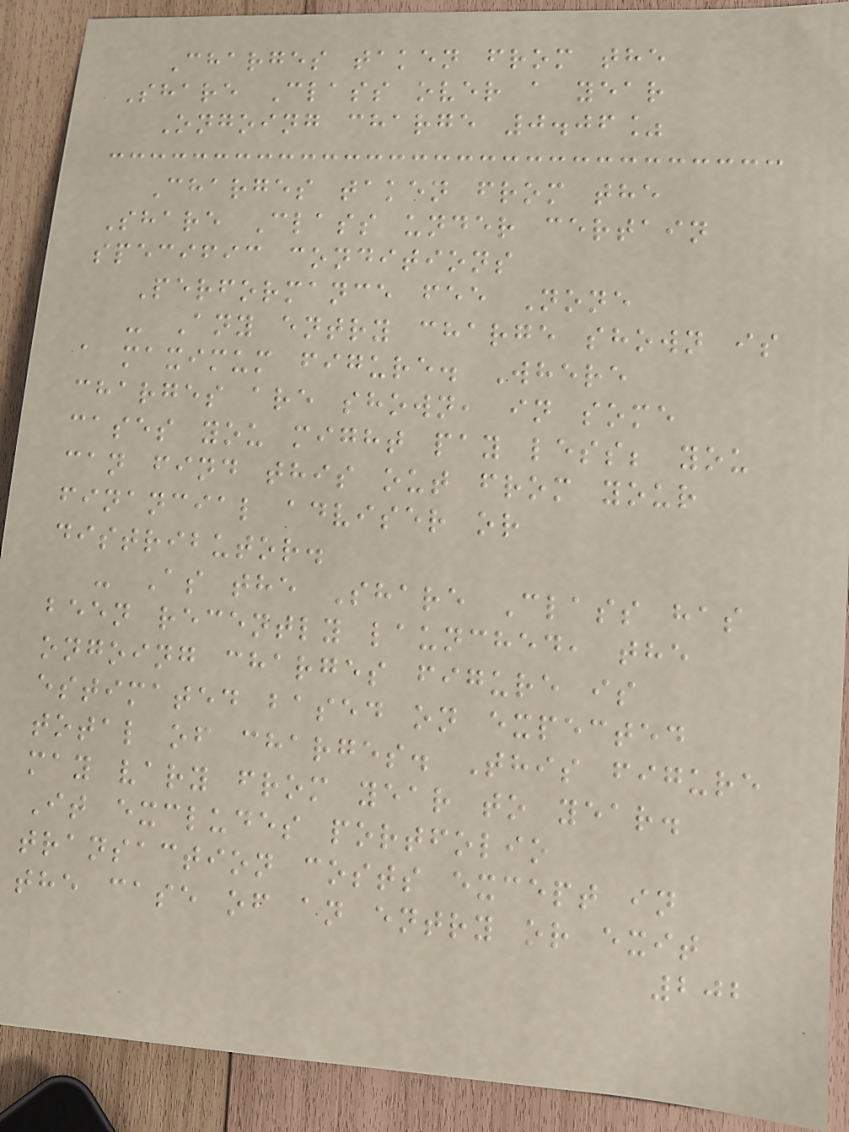Charges taken from the
Share Class over a year
Ongoing charge 0.06%
Charges taken from the
Share Class under certain
specific conditions
Performance fee None
- Any entry charge shown is
a maximum figure. Where
charges are shown, in some
cases you might pay less; you
can find this out from your
financial adviser or
distributor.
- As the Share Class has
been recently launched, the
ongoing charges figure is
estimated based on expected
total of charges. This figure
may vary from year to year.
It excludes portfolio
transaction costs except in
the case of an entry or exit
202
